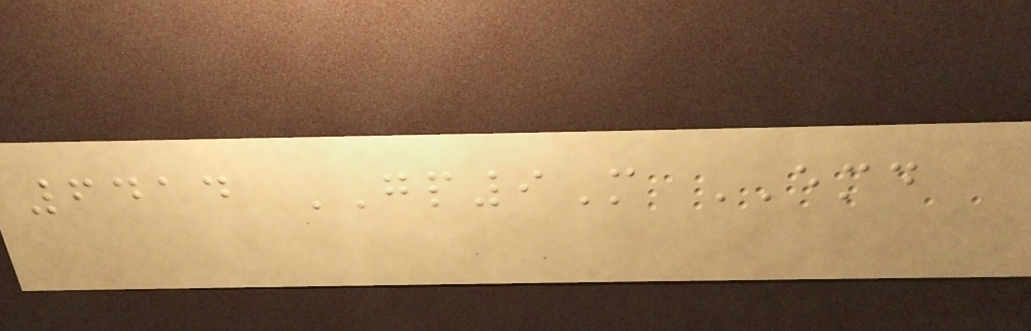6414 GP9M EMD
